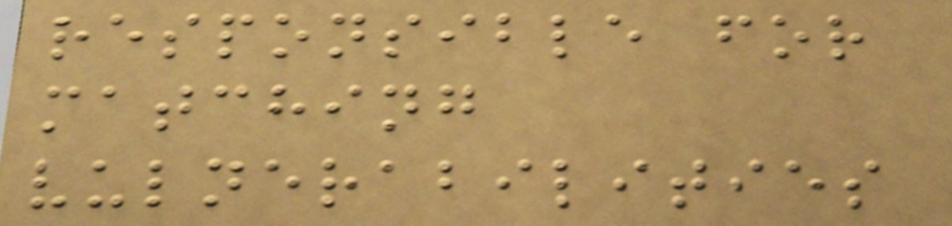responsible for
matching
vulnerabilities
